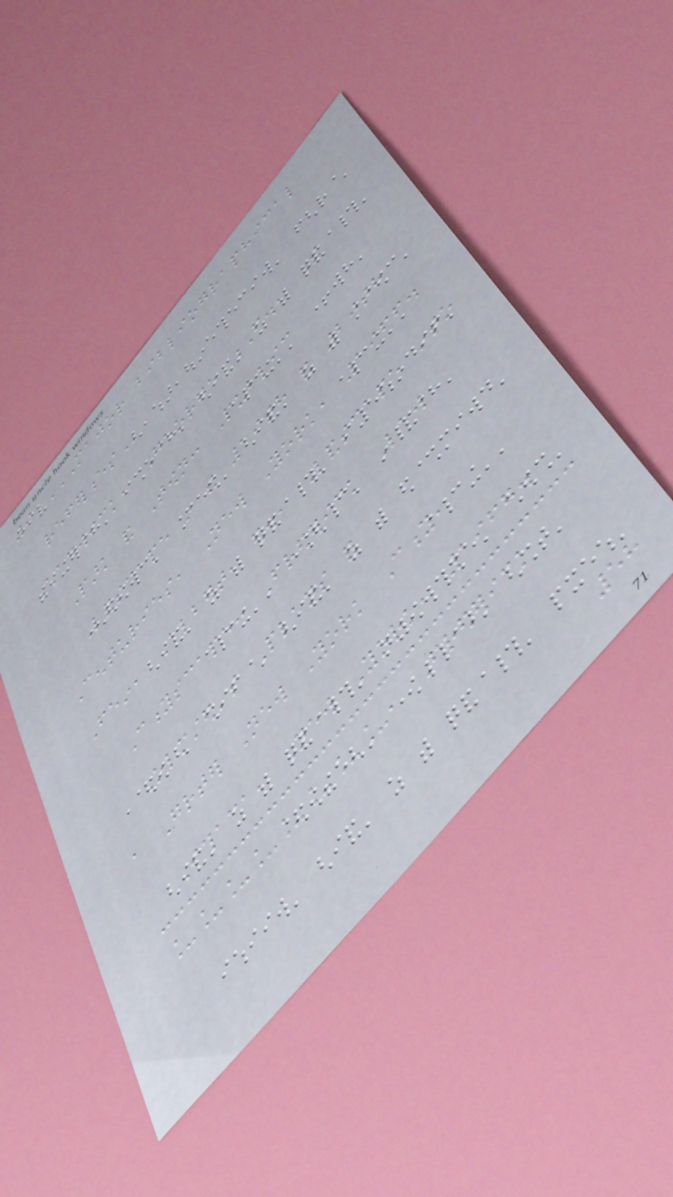9 MAJOR BIBLIOGRAPHICAL
REFERENCES
Chadwick, George F., The
Park and Town: Public
Landscape in the 19th and 20th
Centuries, New York, 1966.
Fein, Albert, ed., Landscape into
Cityscape: Frederick Law
Olmsted's Plans for
a Greater New York City,
Ithaca, New York, 1967.
________, Frederick
58
